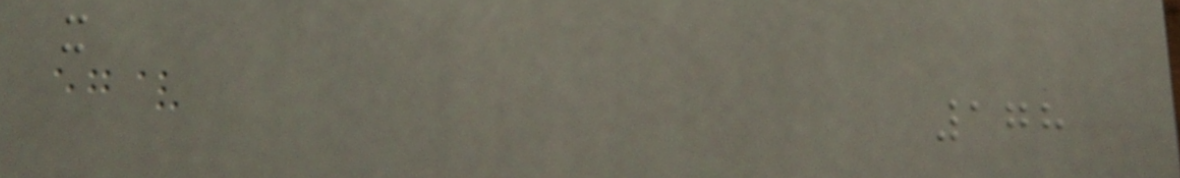x
178
